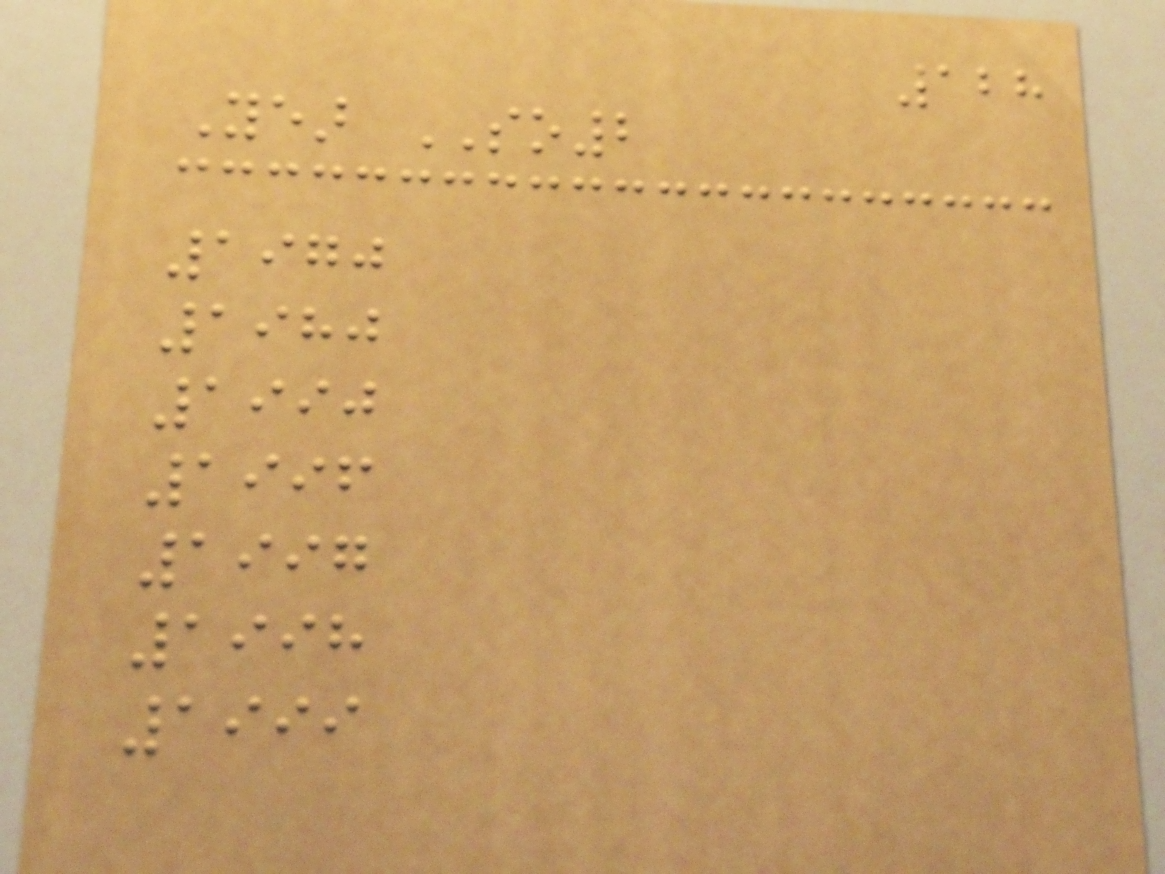128
Year SO2
1970
1980
1990
1996
1997
1998
1999
